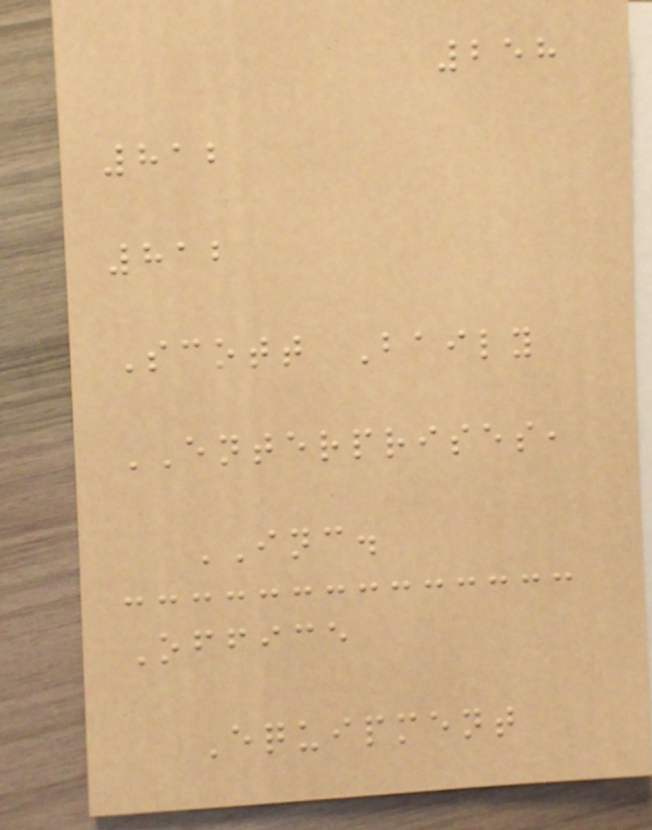258
812
812
Scott Baily
ENTERPRISES,
INC.
Office
Equipment
